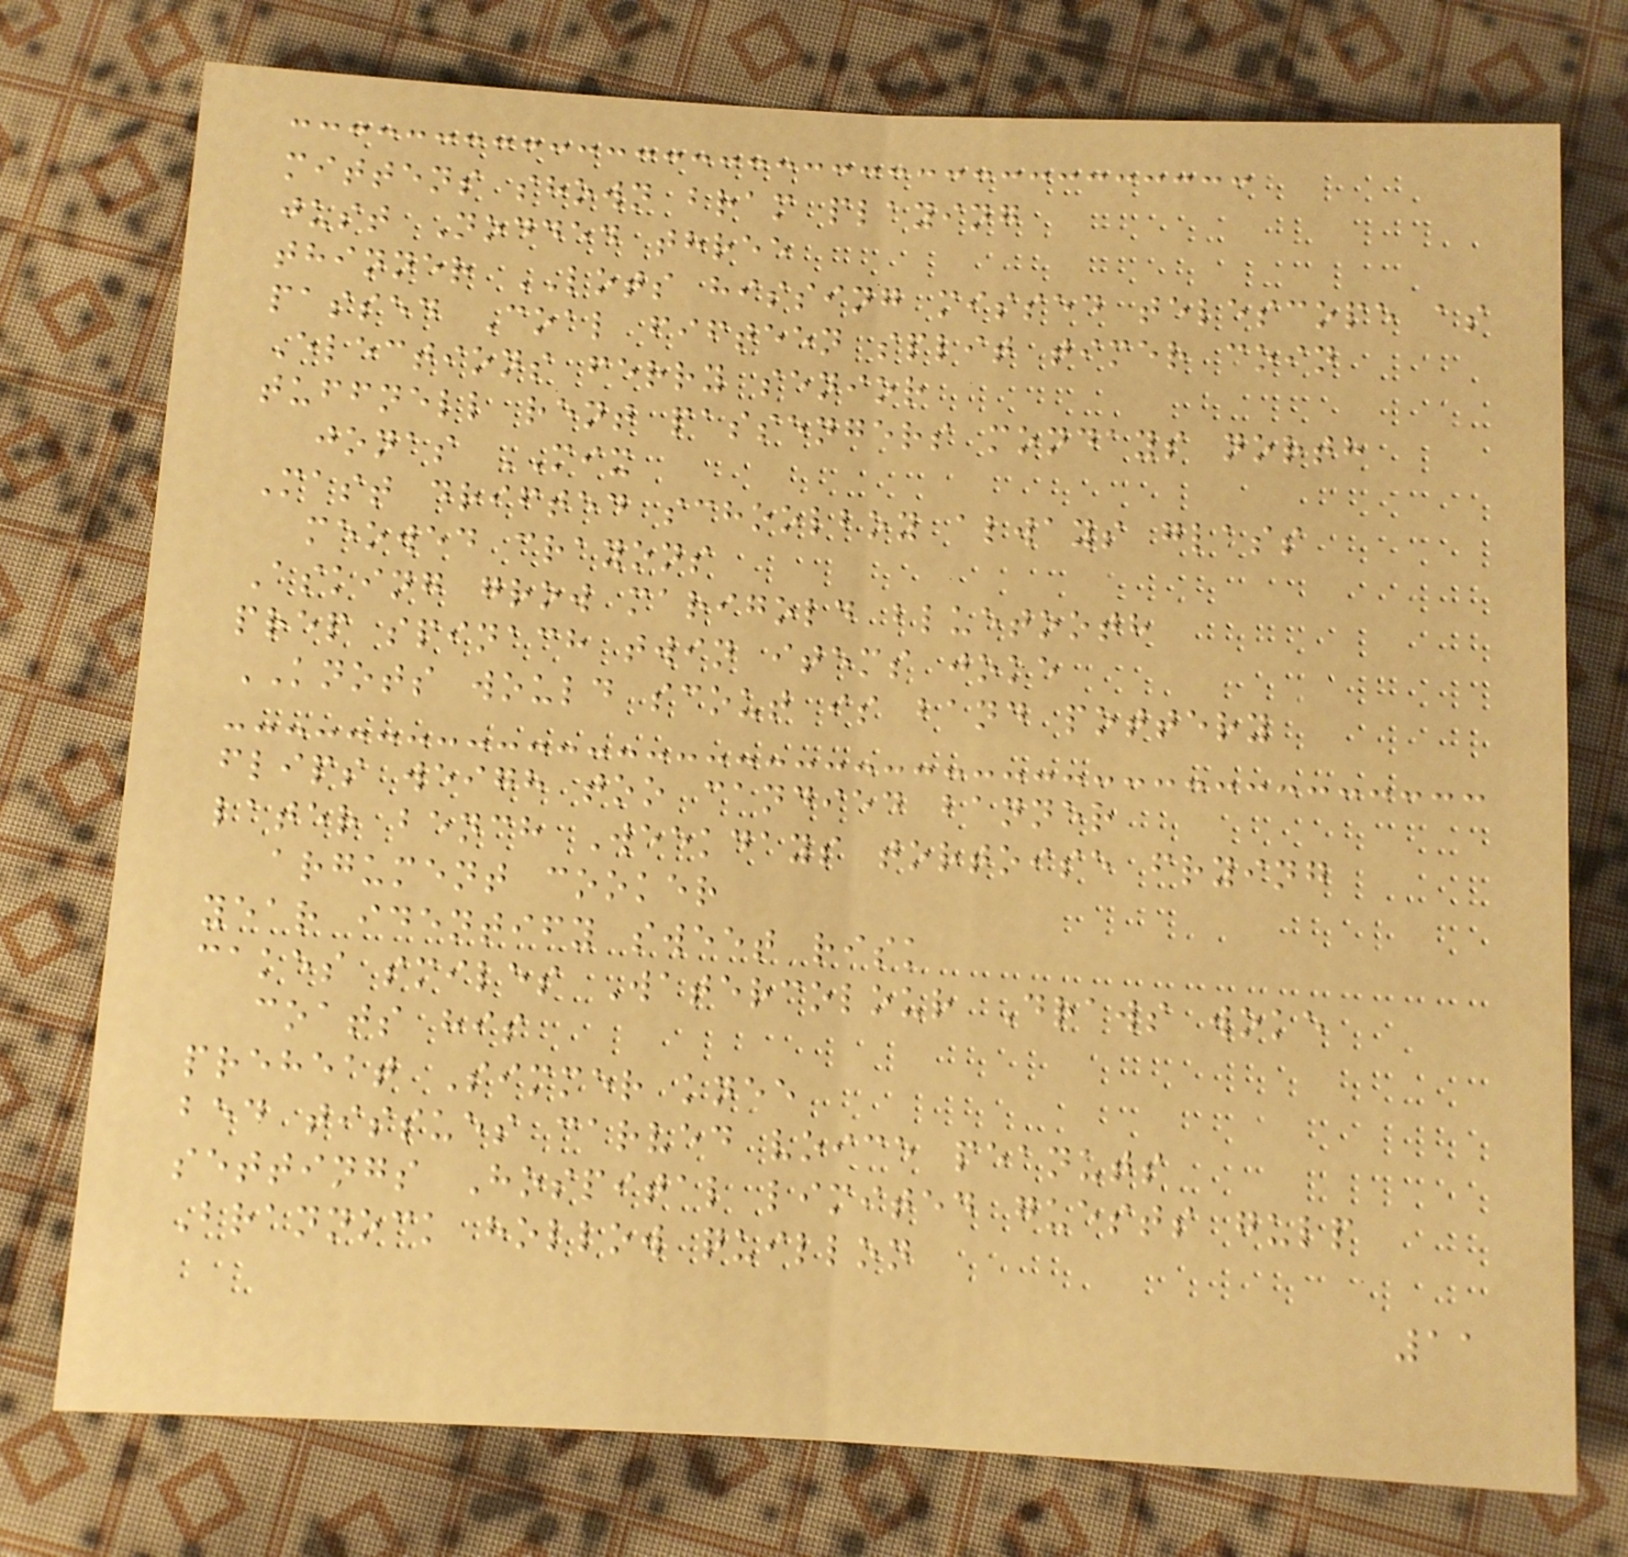mittens shown bram playing
just Nodded three
thinner LOTS hissing missed telescope as
passed Coal fifteen split timer coin
Elections ferry senior
tuffnell rent passengers mondays north
jonas MIX
Mast drifted schoolboy always glass
meowed crayons
Asking grow marigold bluetooth
prep spinach twin items joke
KNOTS would scout is band pottery
flips weigh too candied banner
later bench Weekdays tortoise frying
argument cooker
year identify sweet risk
cakes smiles Watercolour Draws woke
coats his
preheat Simmer knee
bed tissues carved voice peanuts
settings Hospital limited guests gulp
Brannock hollow quillon
11
